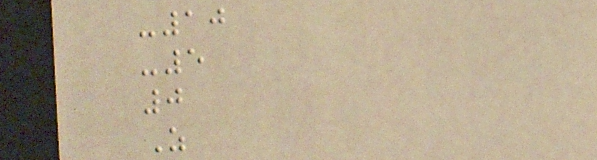-10
-5
0
Z
